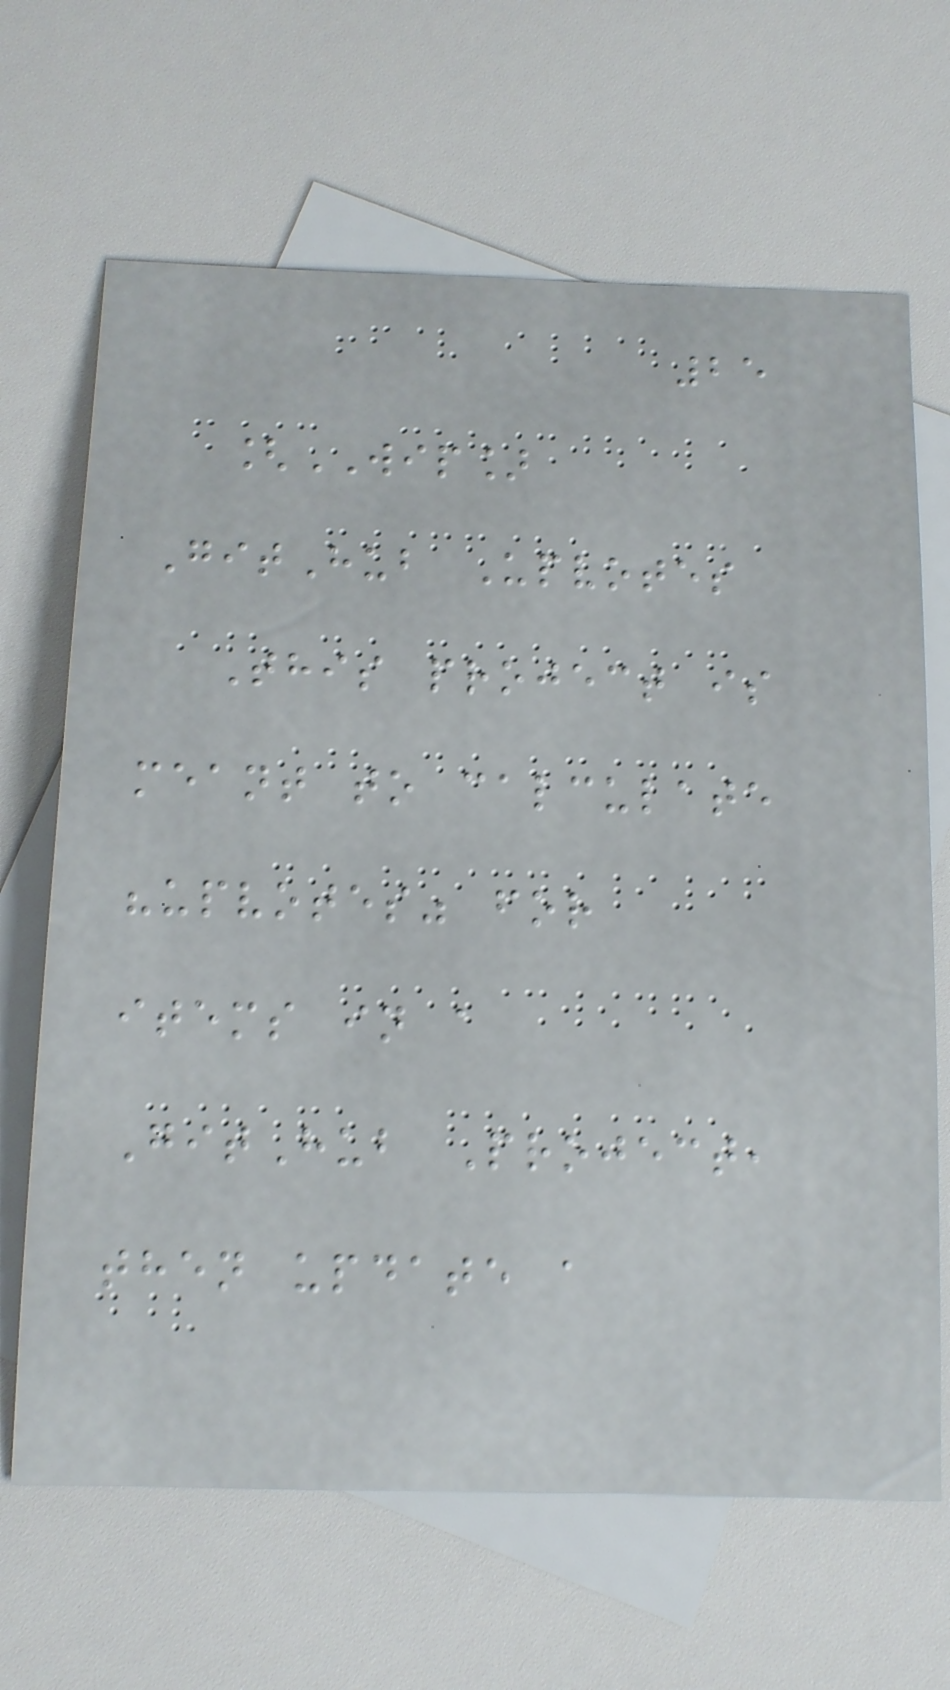25
[WIP]
GitHub Upvotes
This project is
meant to calculate
"upvotes" for
items in a
GitHub Project,
then update a
